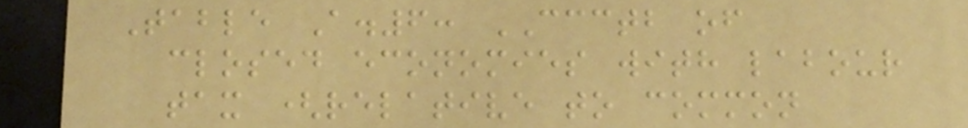Table A.6: CCCTB of
closed economies with labour
tax (relative to common
